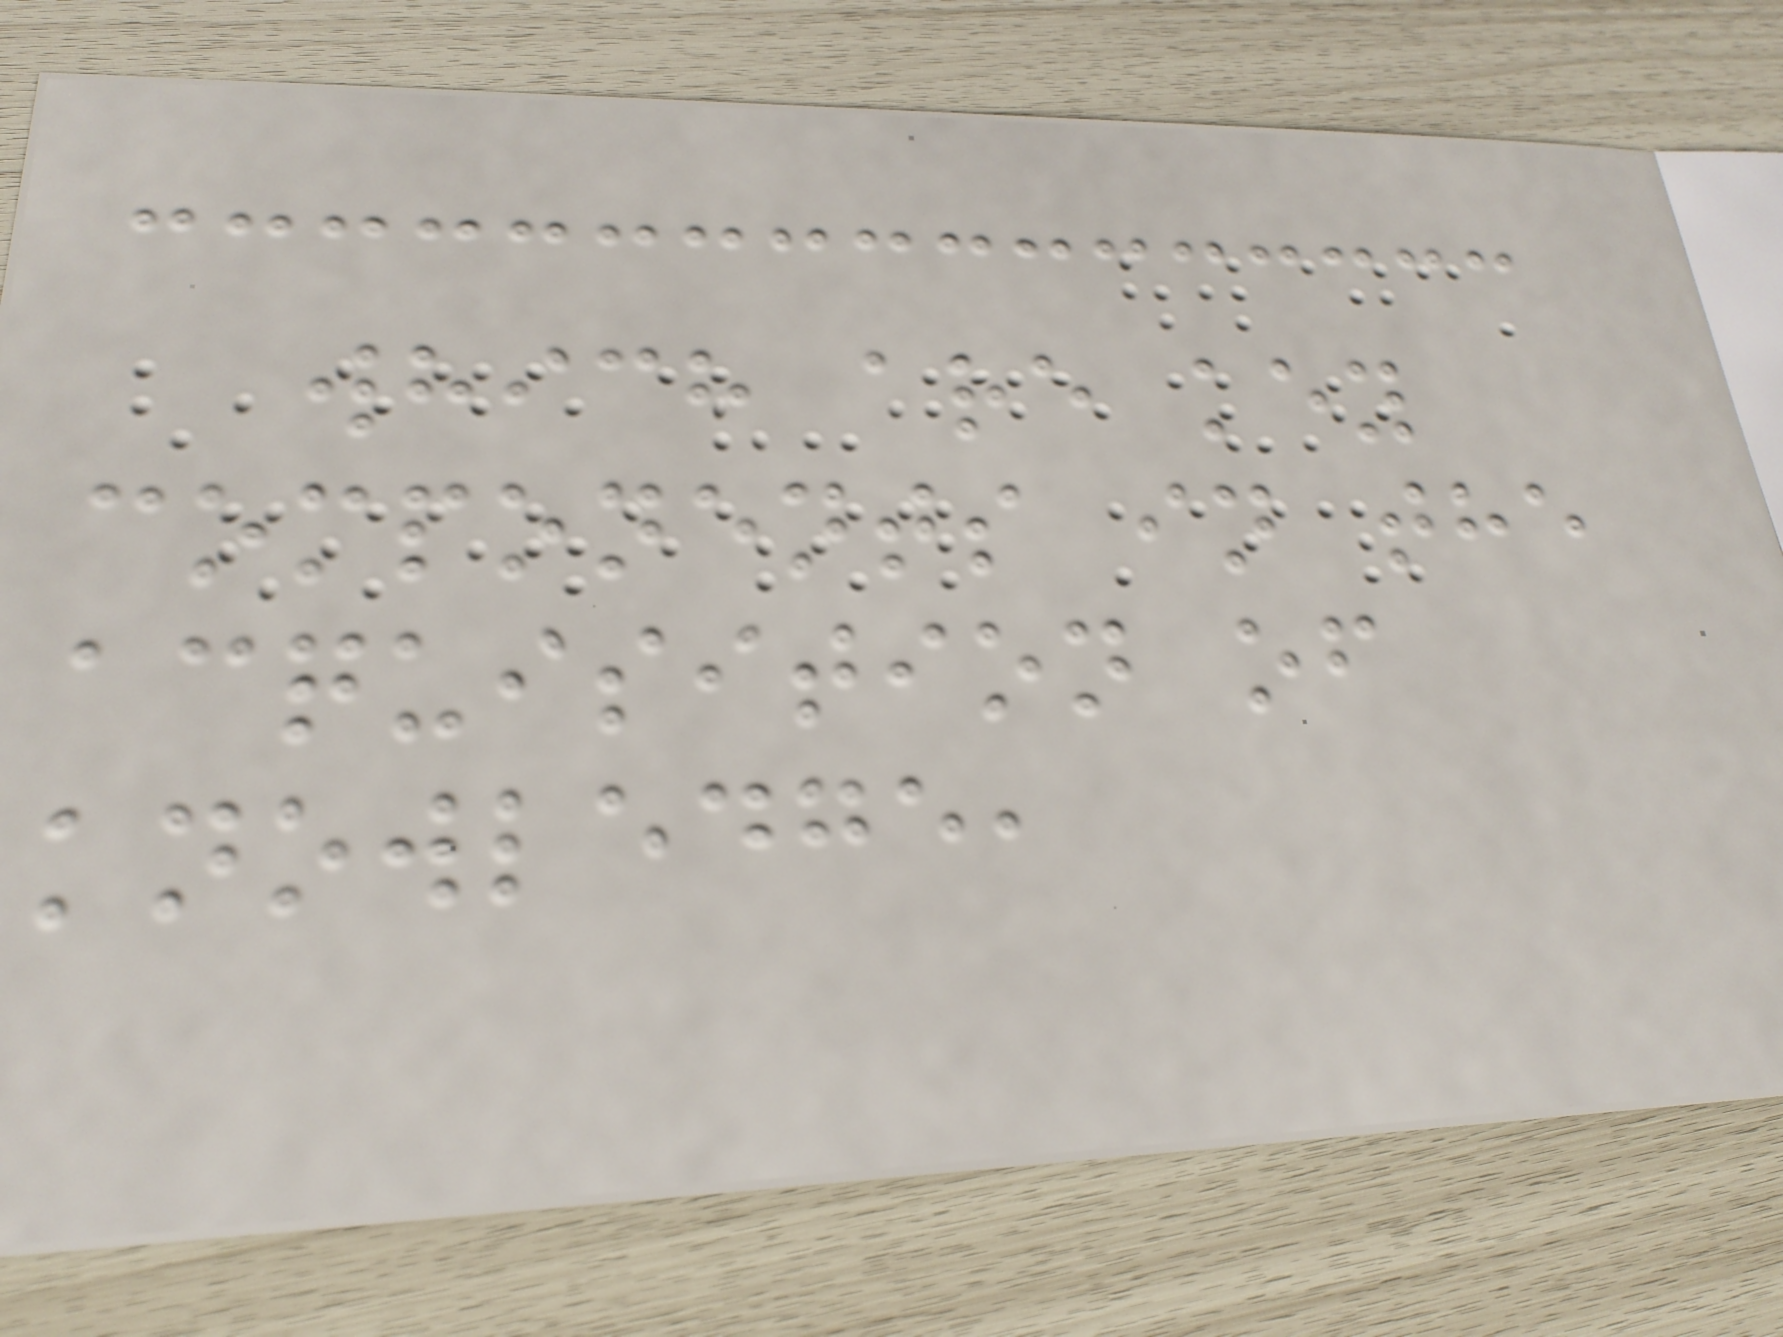which are key
components in the
acquisition of
knowledge,
